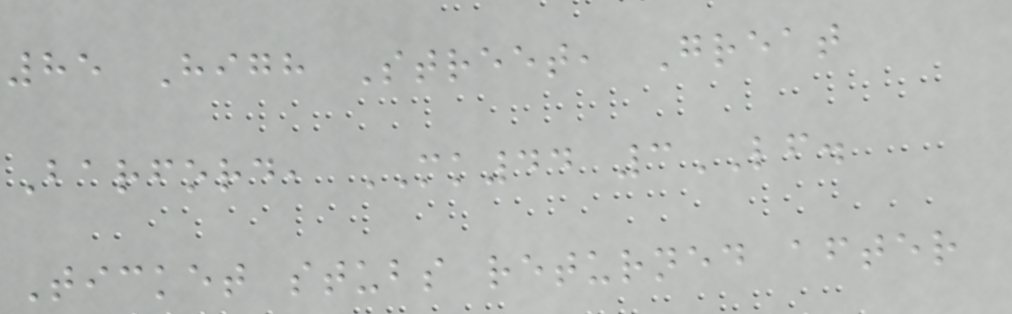85 High Street, Great
Barford, MK44 3LF.
Ticket stubs returned after
